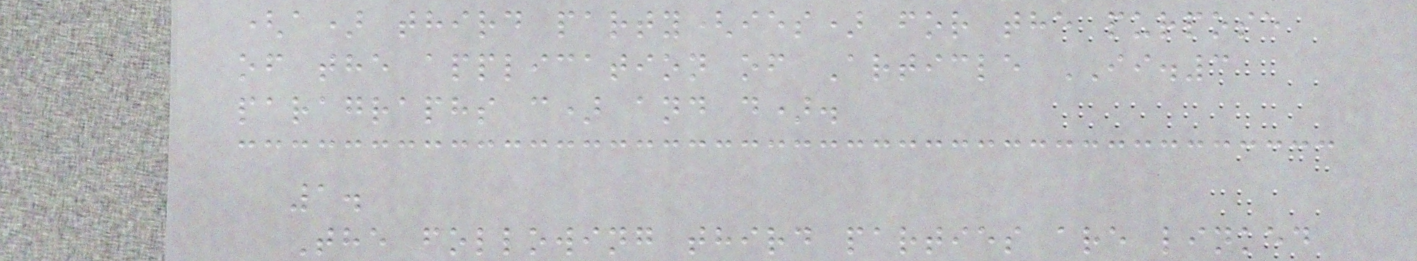(a) third party(ies) for the purpose
of the application of Article II.3
paragraphs c) and d).
1.
The following third parties are linked
